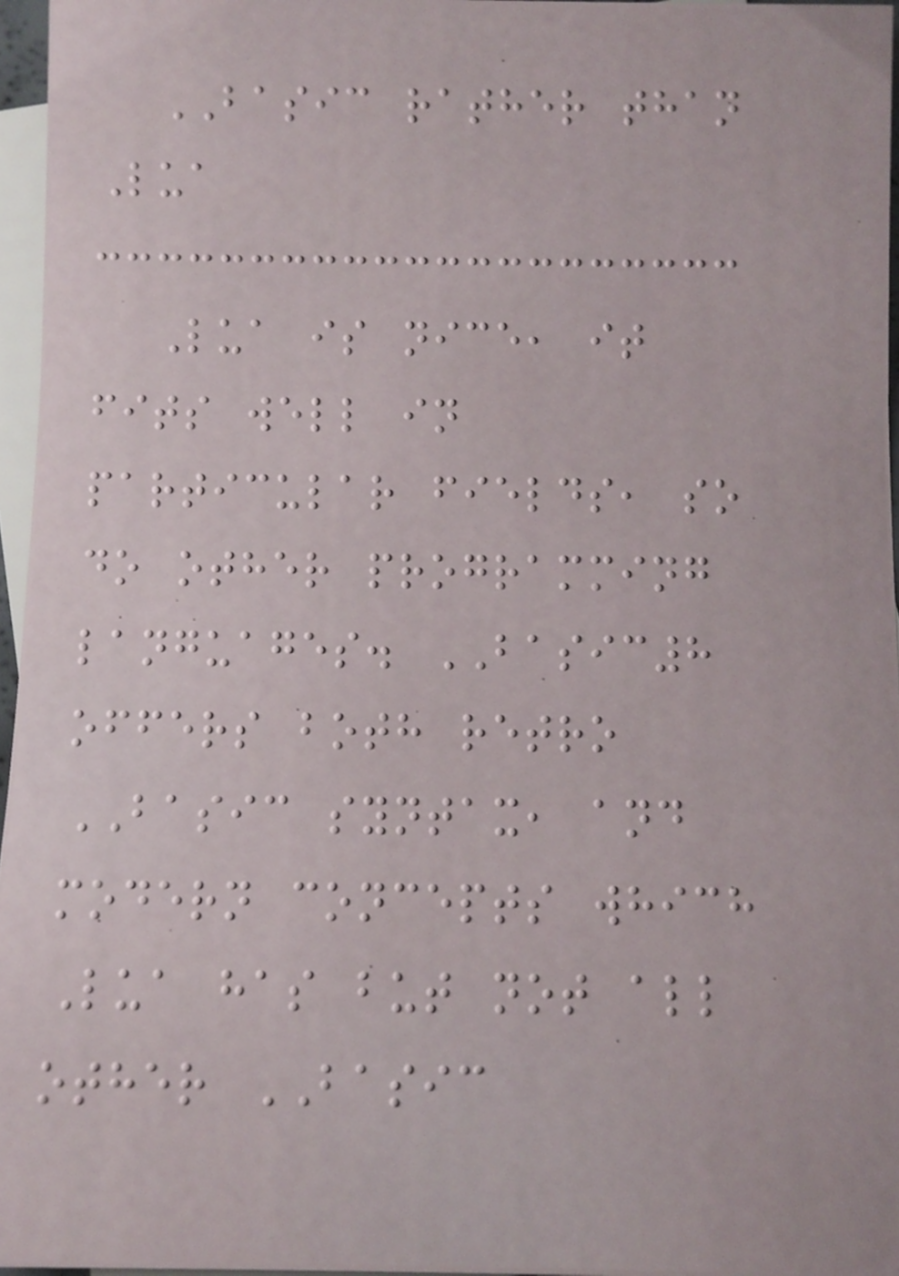BASIC rather than
Lua
Lua is nice, it
fits well in
particular fields, so
do other programming
languages. BASIC8
offers both retro
BASIC syntax, and
modern concepts which
Lua has but not all
other BASIC
